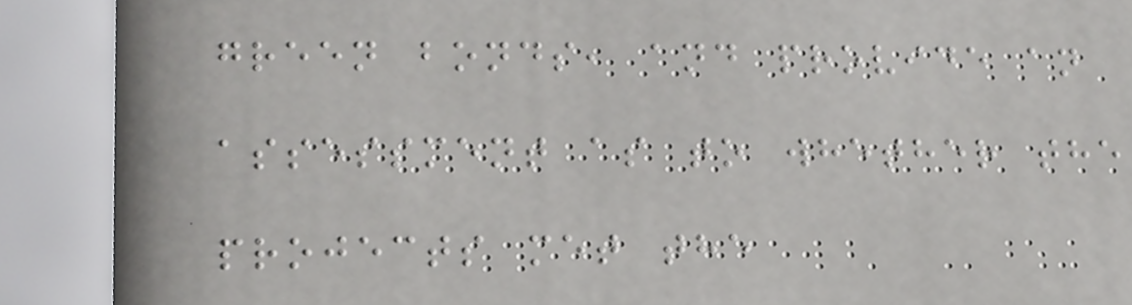green bonds, and provide an
assessment as to whether the
projects met the
